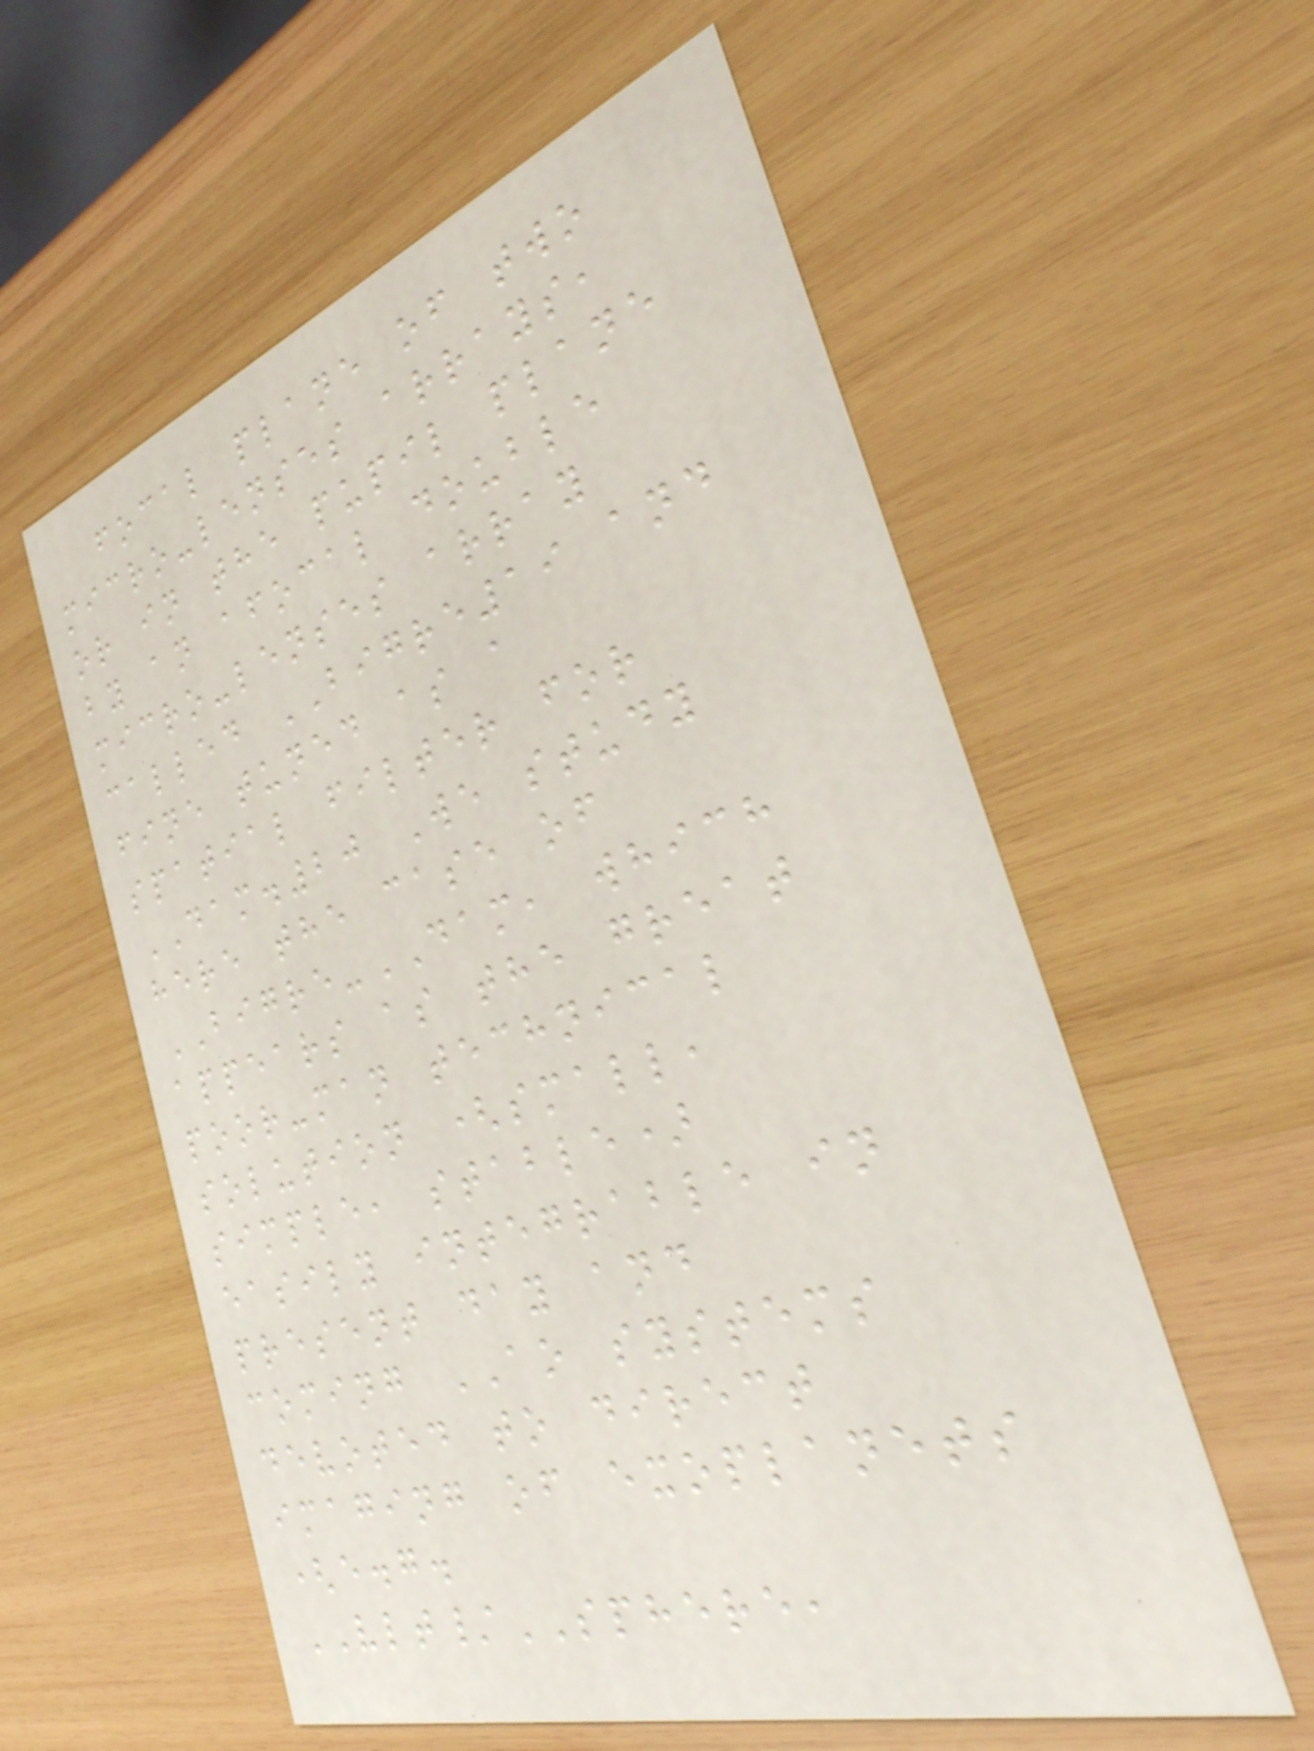focal plane of two
micro-lenses arrays,
or in the pupil plane
by an afocal double
micro-lenses array
called BIGRE19 and
fine tuned as a
spatial filter for
DAM.20 We study
here the case of
BIGRE-DAM, which
appears as the great
poor-man technical
solution (small,
simple, stable)
easily integrable in
present day and
coming AO systems
devoted to direct
imaging of exoplanets
(e.g.
VLT/SPHERE,
